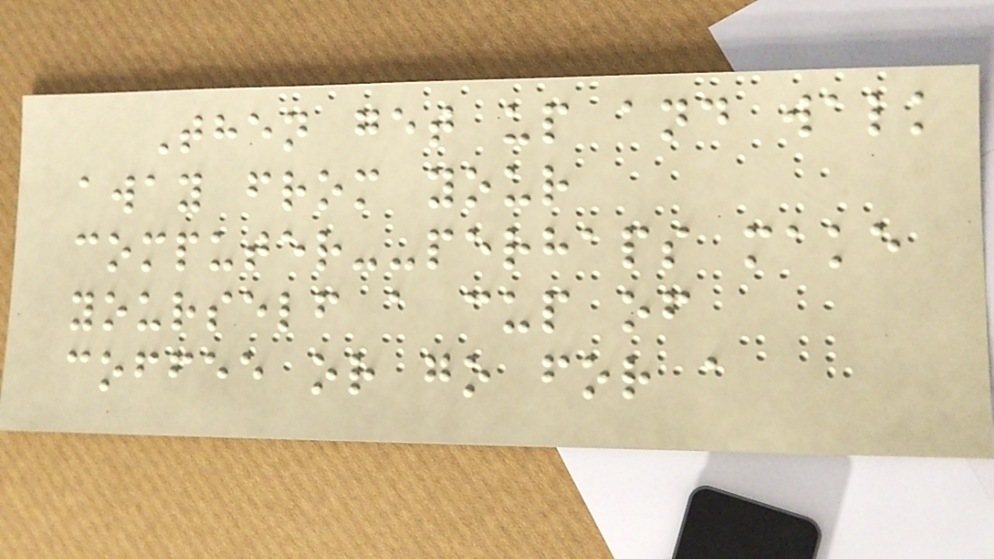Then get up and walk
away from your
computer--perhaps make
yourself a cup of
coffee or go for a
